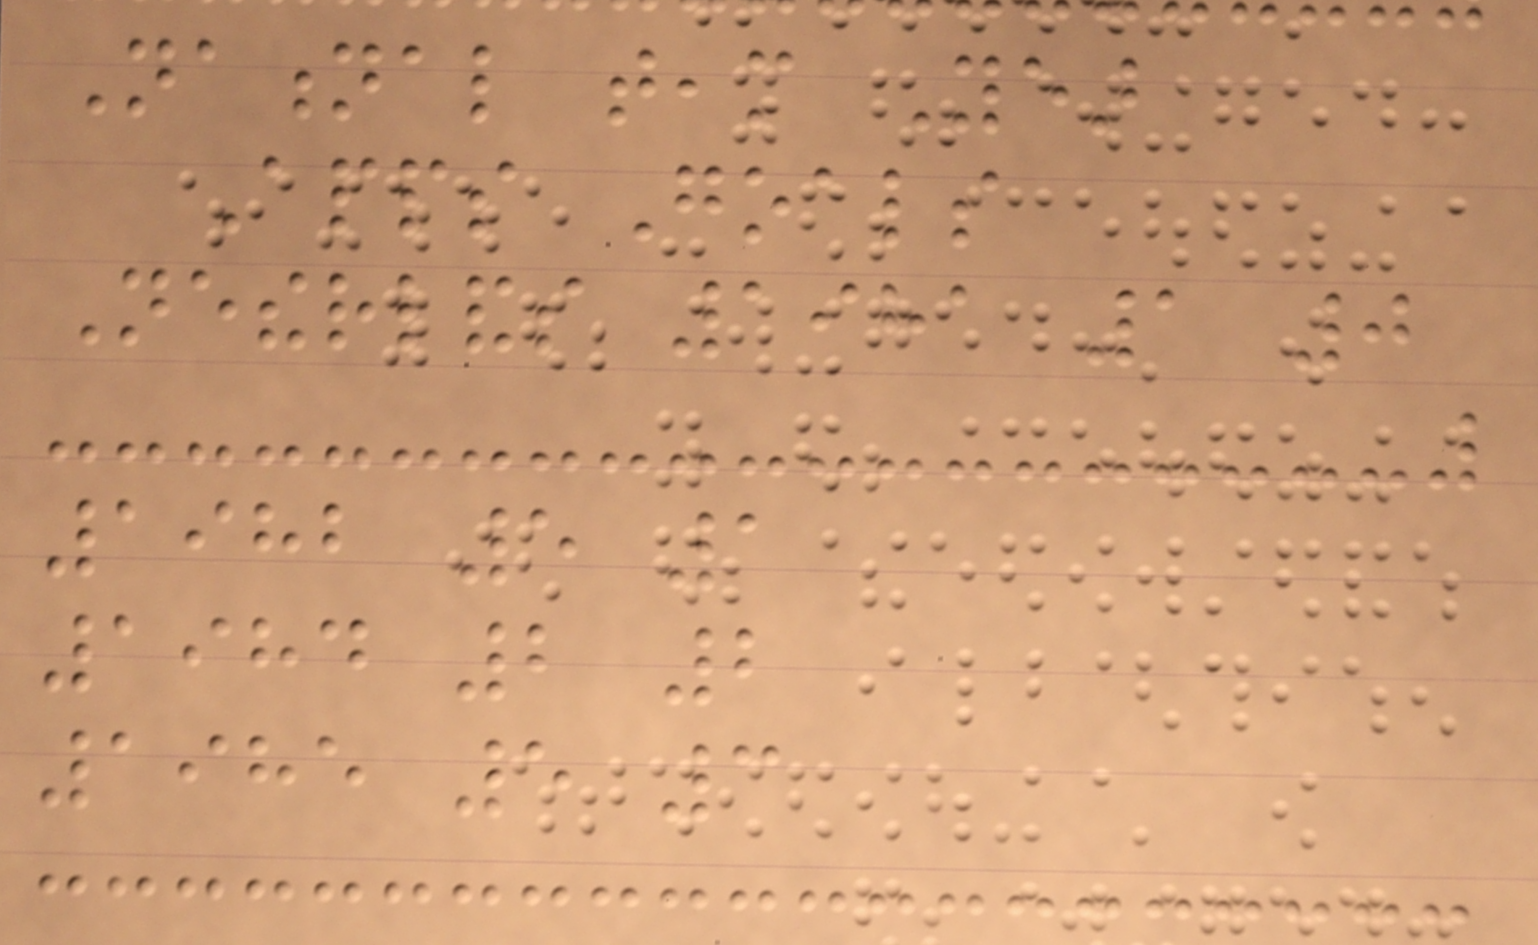National team Year
Apps Goals
Netherlands 1981 1 0
1982 5 1
1984 2 2
1985 5 3
